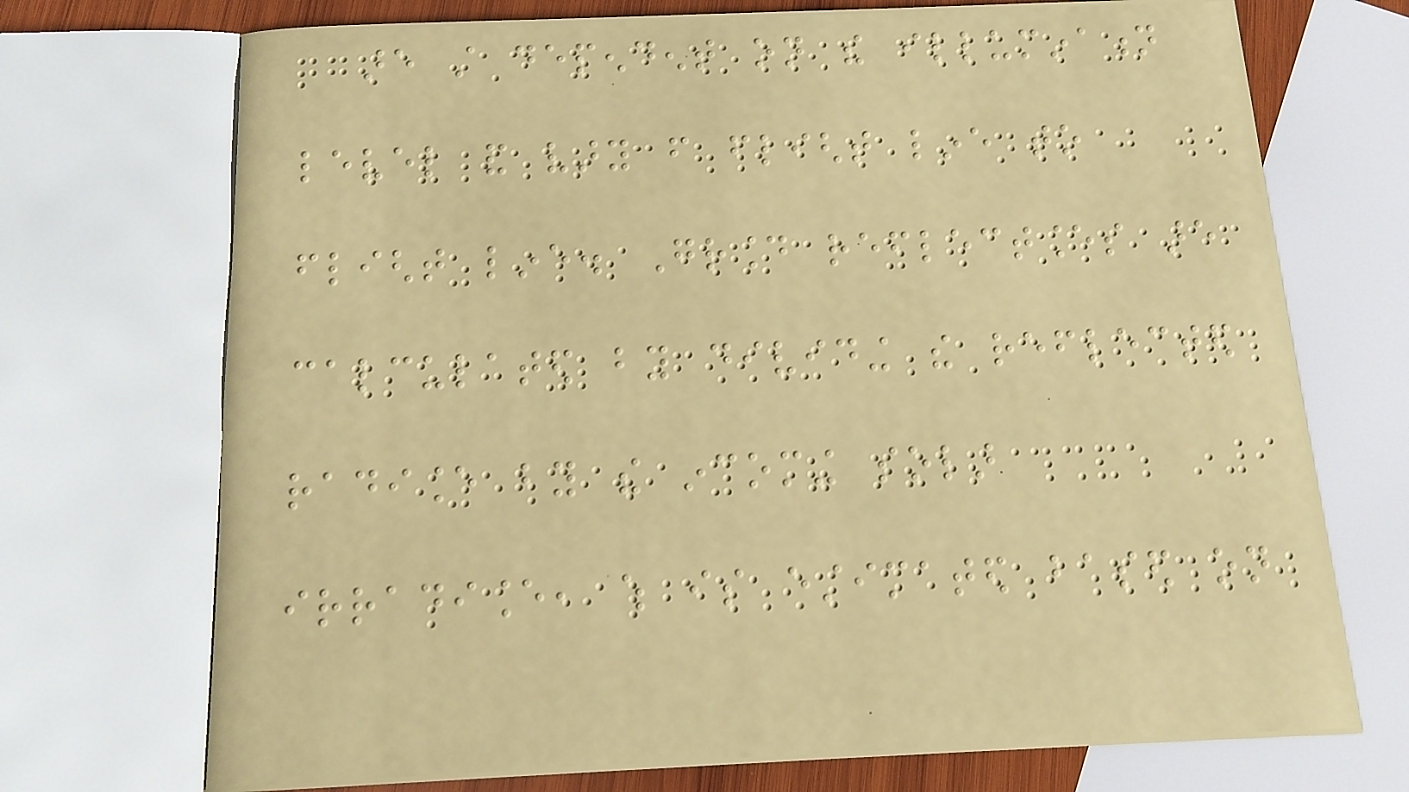are still dependent on the illumination
level and vary from flight line to
flight line. Ground reflectances are
calculated by dividing the reflected
radiance by the incoming solar
irradiance, which is estimated based on
